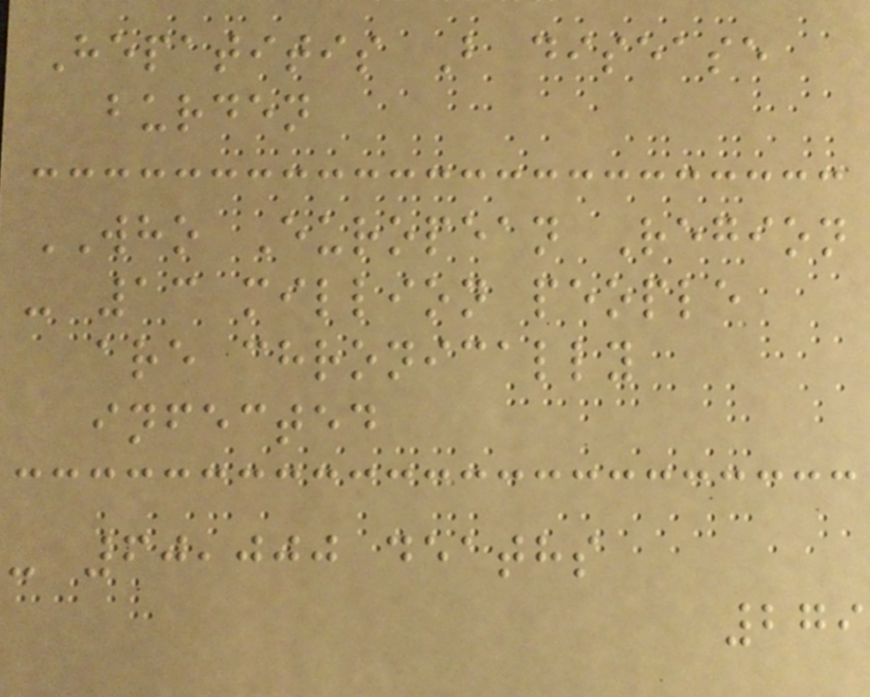Hepatitis B disease
burden
WHO European Region
- 13 million people
are chronically
infected
- 60,000 deaths
279
